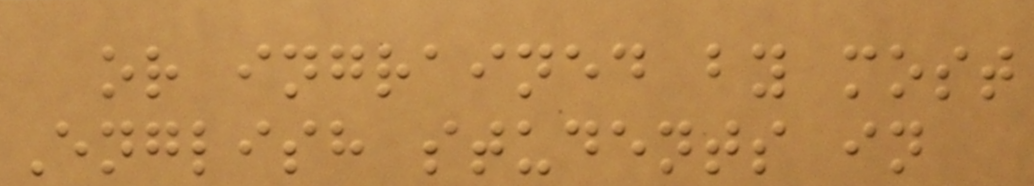or ingrained by most
English students in
